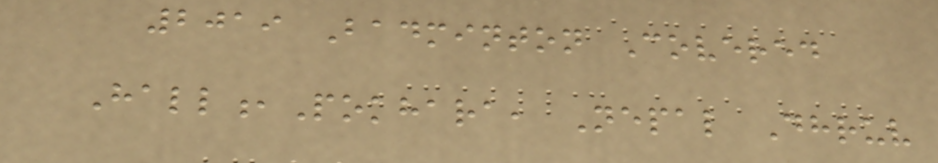2019 Badminton Covered
Hall,Pokhara, Nepal Dhruv
